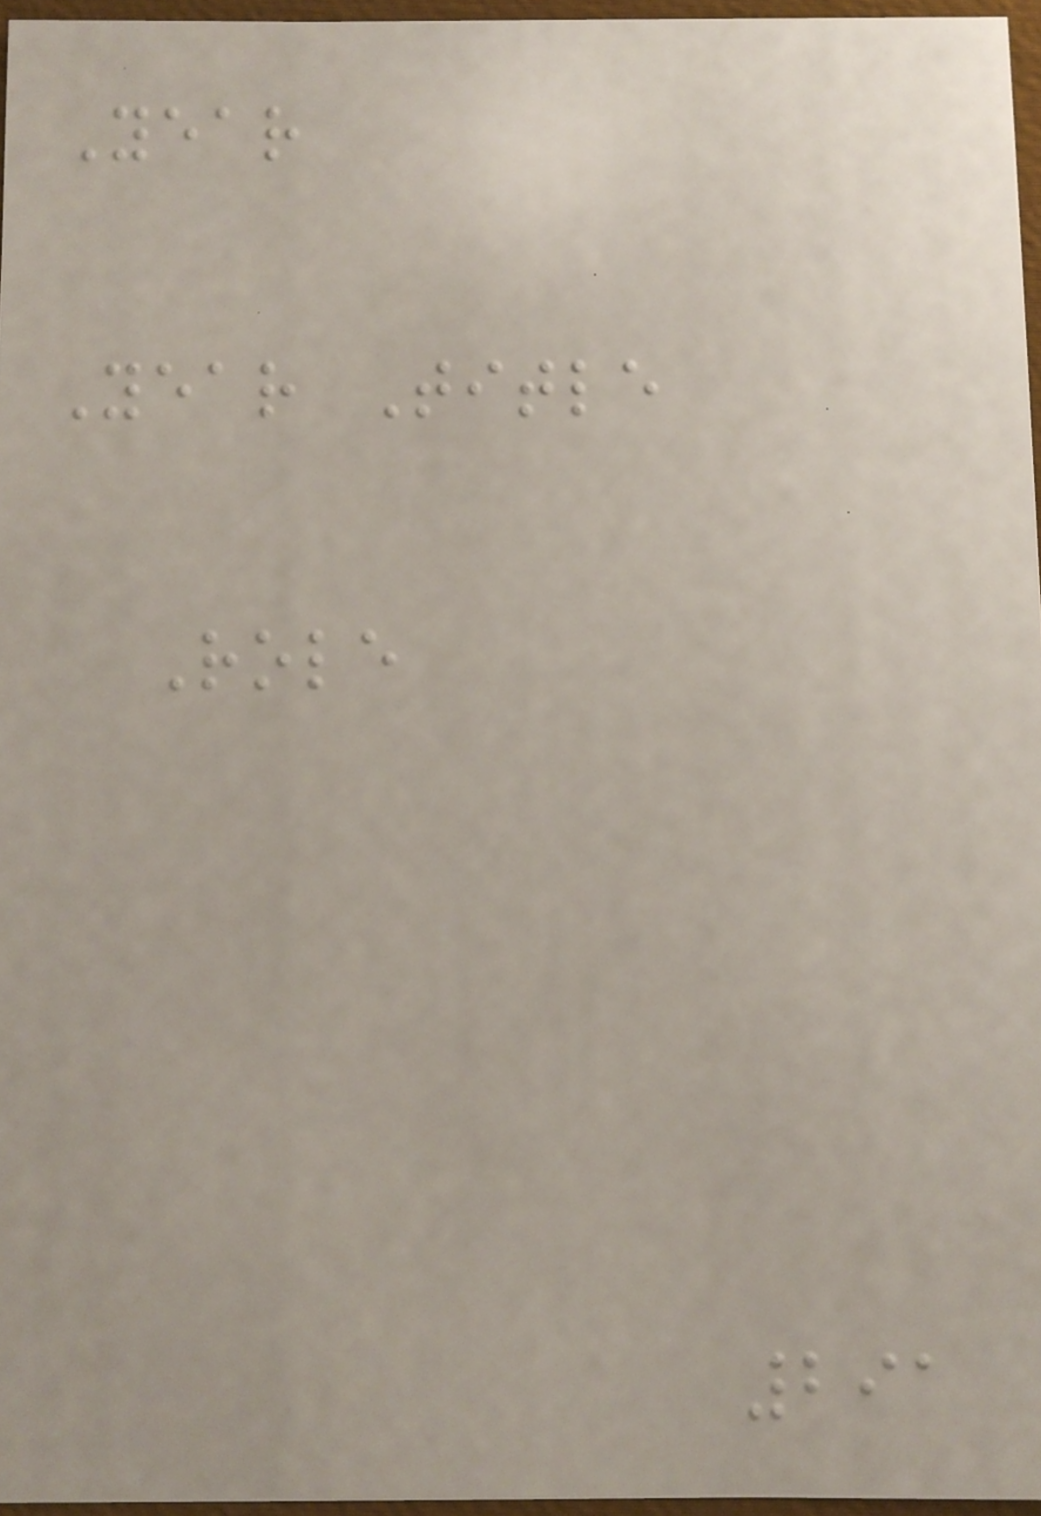Year
Year Title
Role
291
